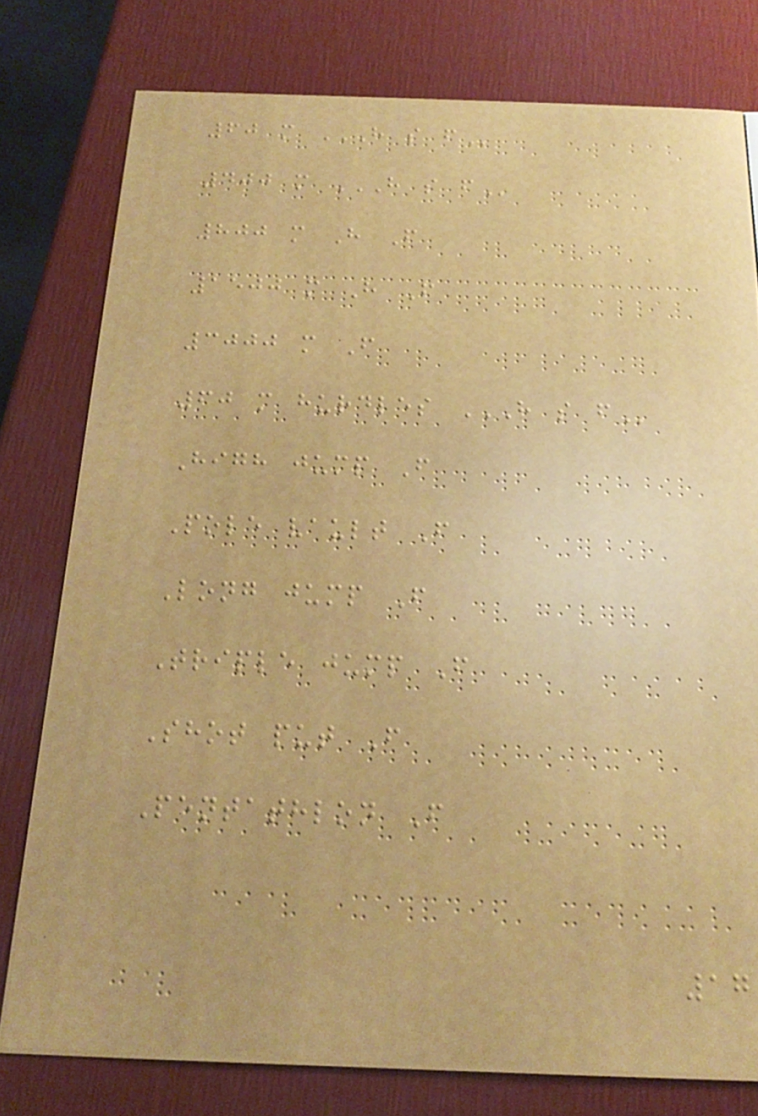60 m H S F
400 m H S F
800 m H F
1500 m H F
3000 m F
60 m hurdles H S F
High jump F
Pole vault F
Long jump F
Triple jump F
Shot put F
Pentathlon F
17
